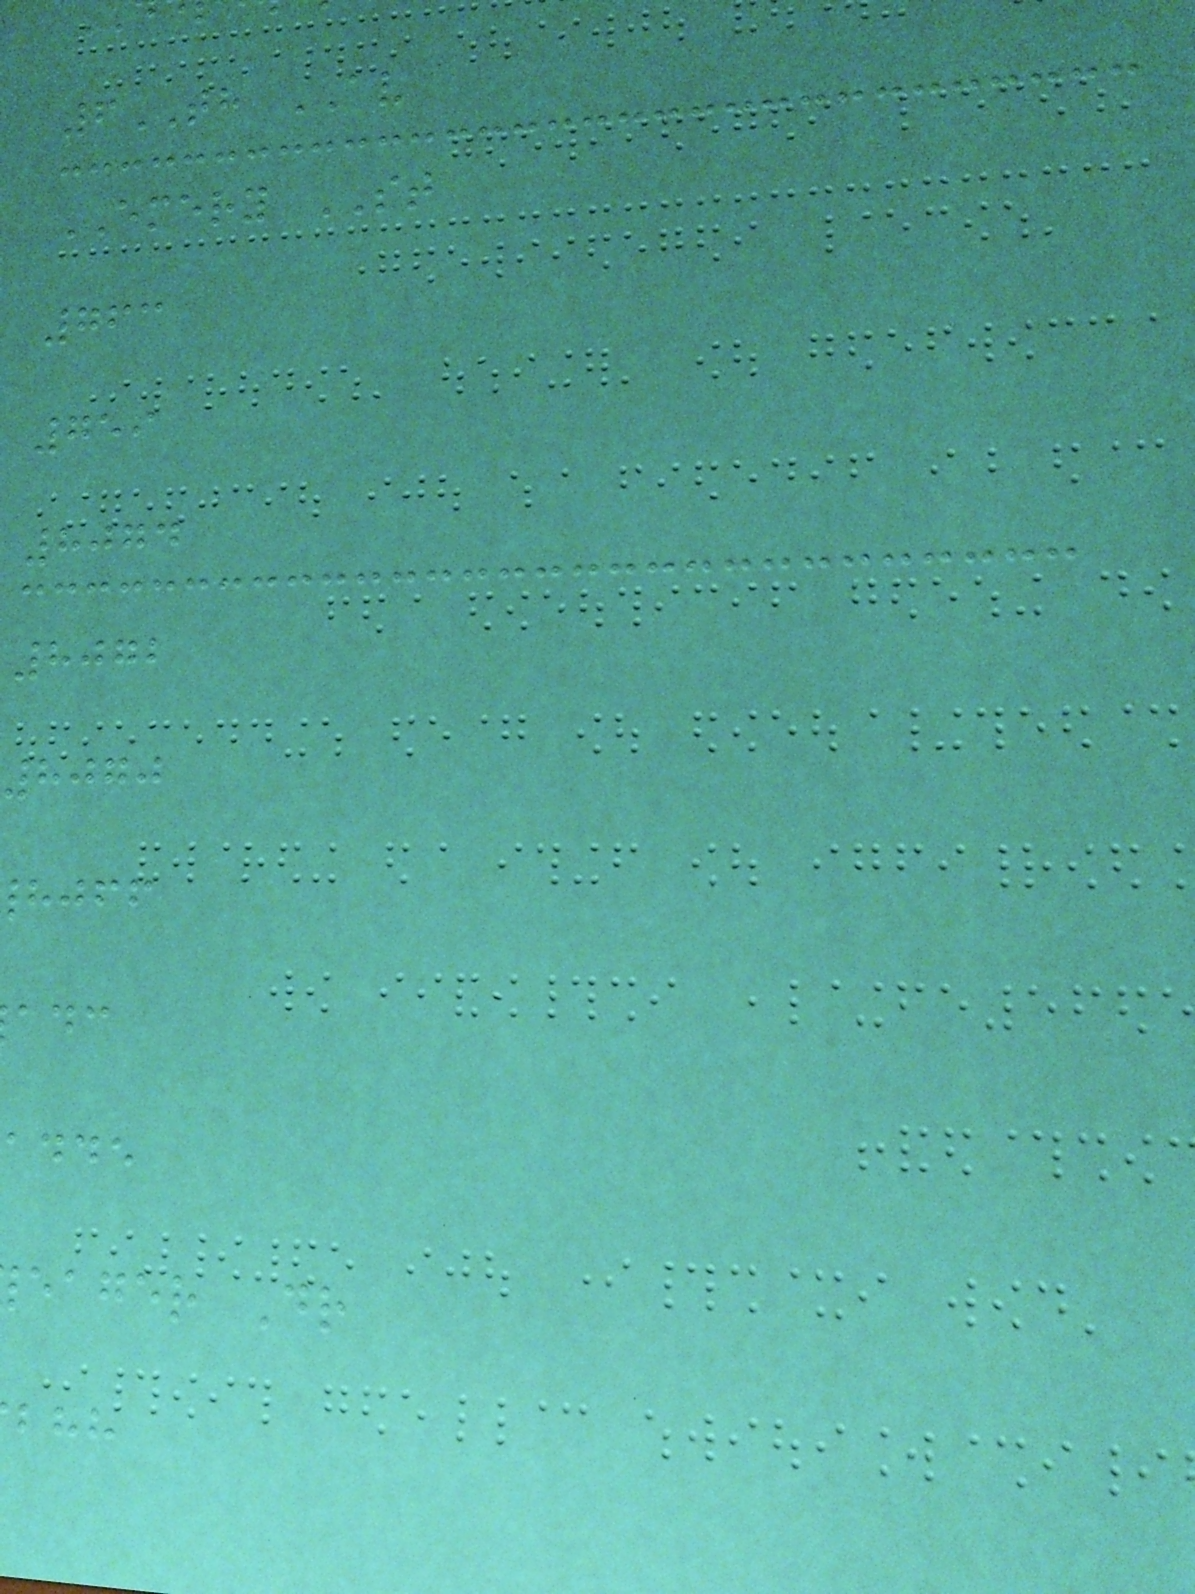6TH AV
EMERY ST
763
759
8074
8072
8070
hjff
adde
eager Dr
